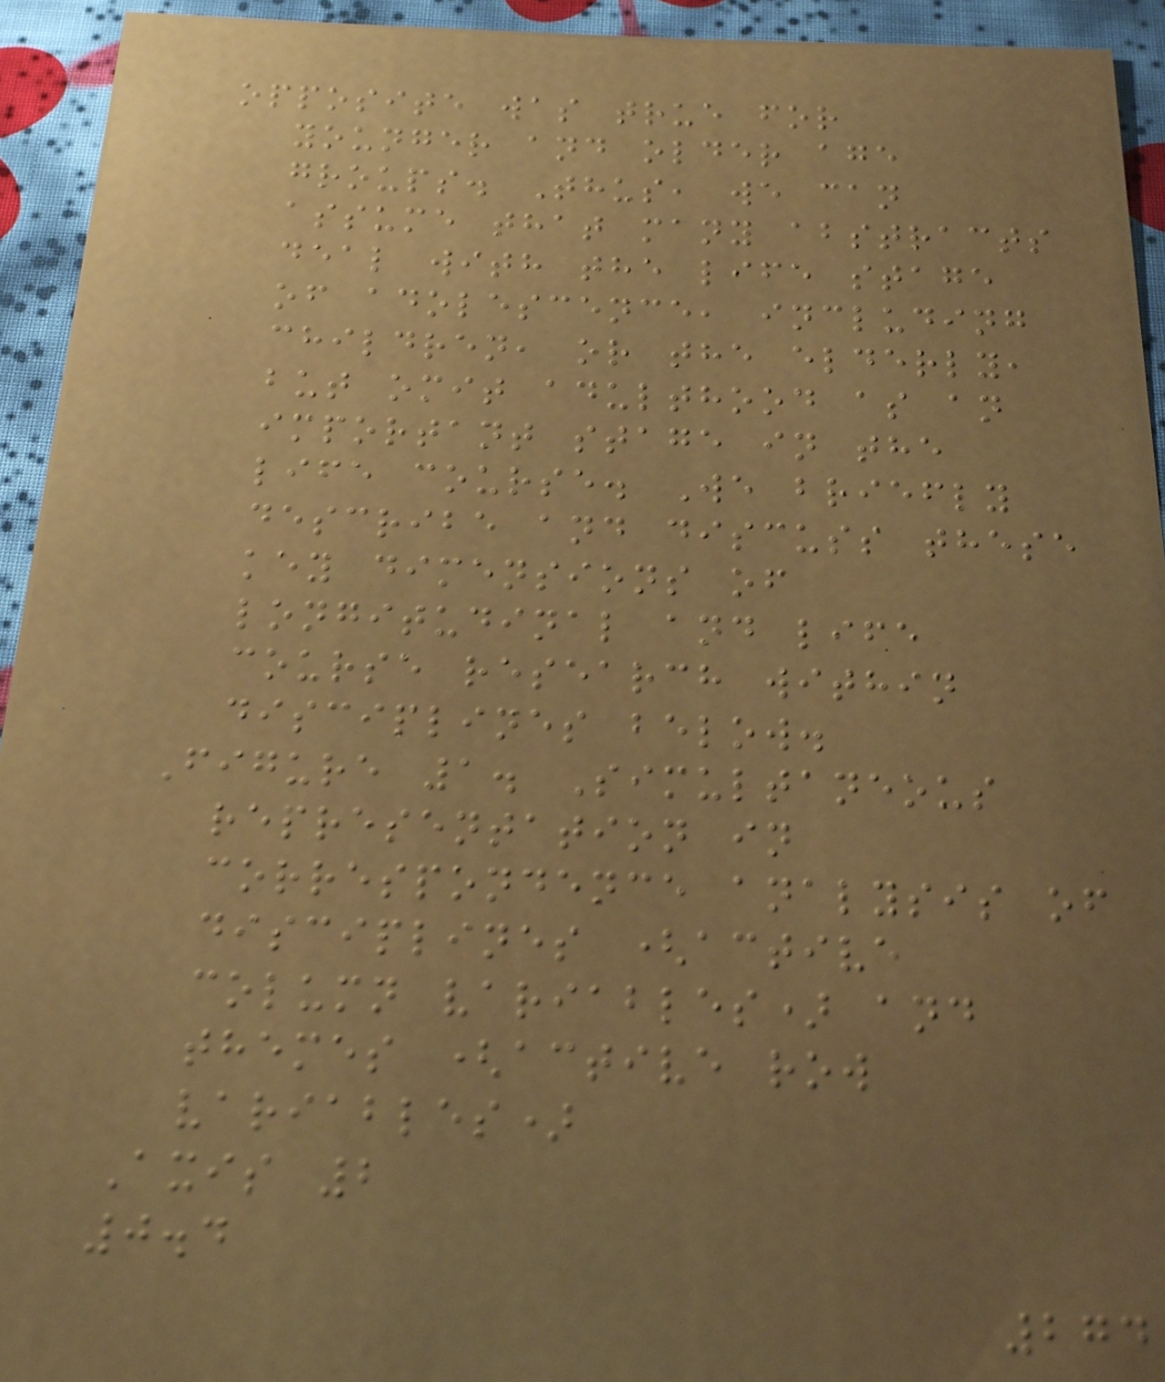opposite was true for
younger and older age
groups. Thus, we can
assume that many abstracts
deal with the life stage
of adolescence, including
children, or the elderly,
but omit adulthood as an
important stage in the
life course. We briefly
describe and discuss these
key dimensions of
longitudinal and life
course research within
disciplines below.
Figure 1. Simultaneous
representation in
correspondence analysis of
disciplines (active
column variables) and
themes (active row
variables)
Axis 2
0.4
274
